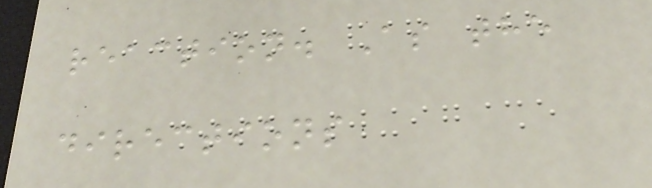reaction. As the
directions
